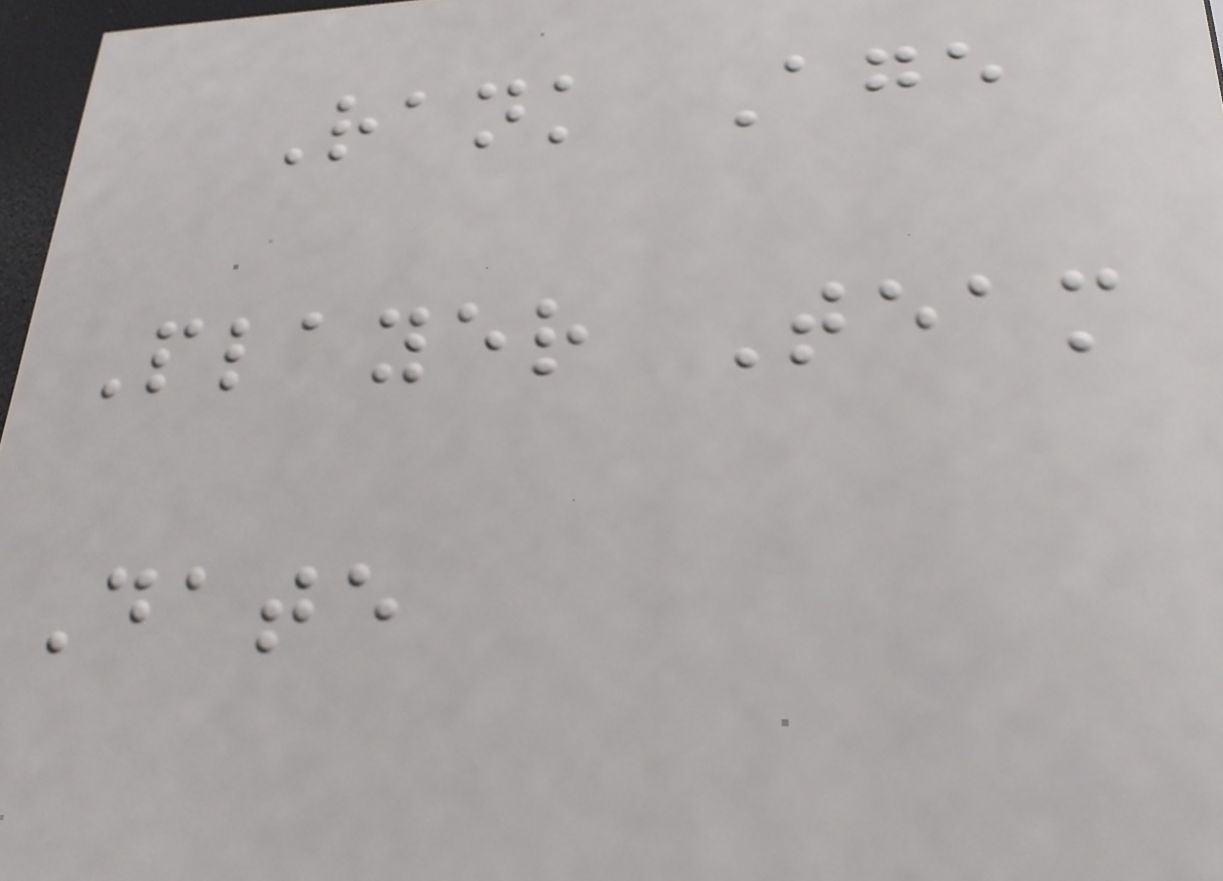Rank Age
Player Team
Date
